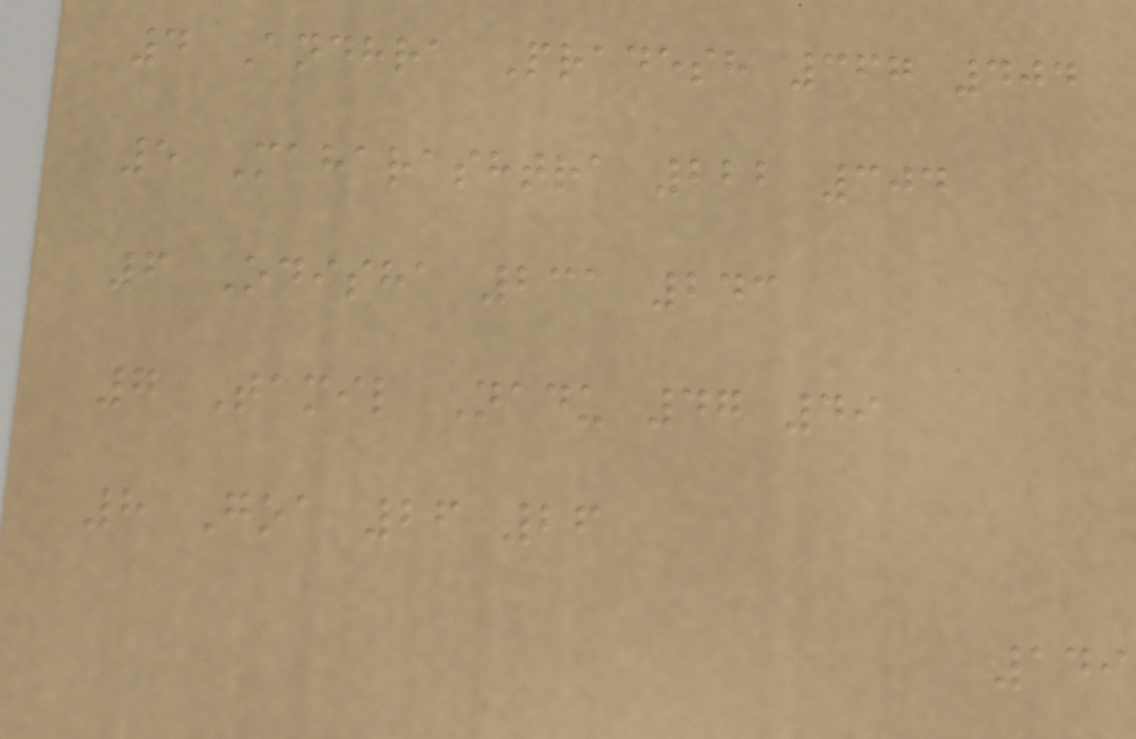4 Andhra Pradesh 367 404
5 Maharashtra 222 304
6 Odisha 231 243
7 Tamil Nadu 47 49
8 Goa 26 26
149
